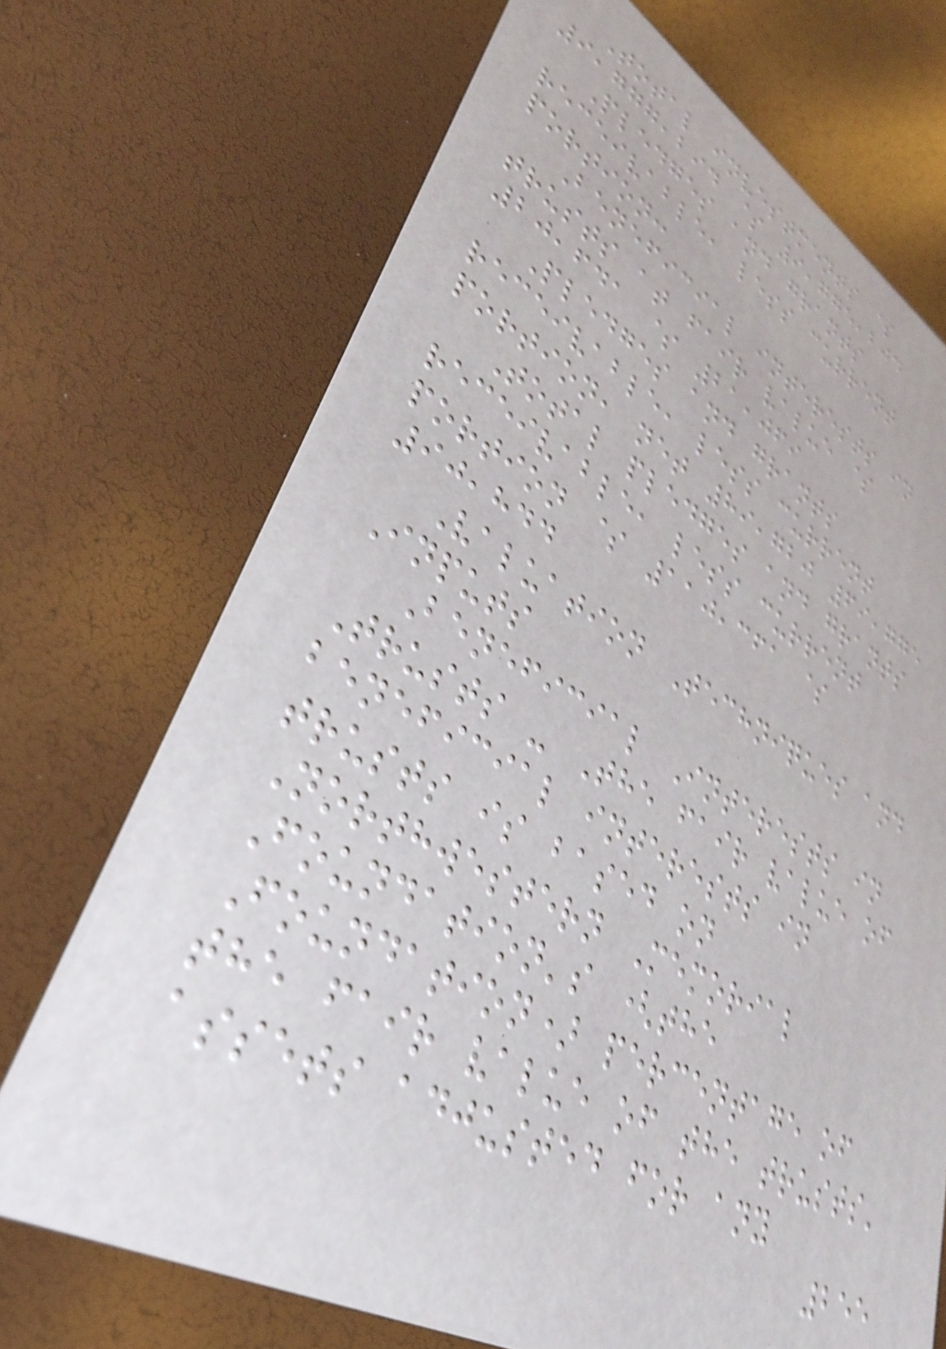Total investments $
9,777,294 $ 9,775,204
Pledges and grants
receivable, less current
portion:
Beneficial interests in
trusts at fair value $
20,641 $ 21,069
Pledges and grants
receivable, less current
portion, net 89,720 69,775
Total pledges and grants
receivable, less current
portion $ 110,361 $
90,844
Valuation Techniques and
Inputs
Beneficial Interests in
Trusts - The fair value of
beneficial interests in
trusts is based on
Northwestern Memorial
Foundation's (the
Foundation) percentage of
the fair value of the trusts'
assets adjusted for any
255
